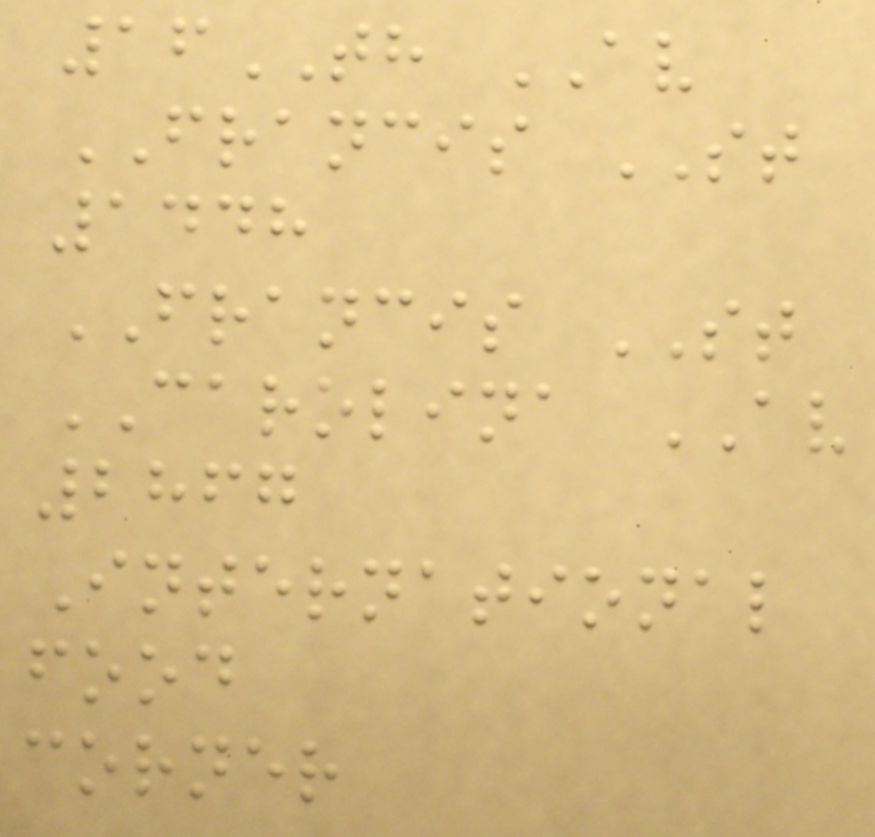16TH AV
FRANCIS ST
1448
FRANCIS ST
CAROLINA AV
2867
International
food
corner
